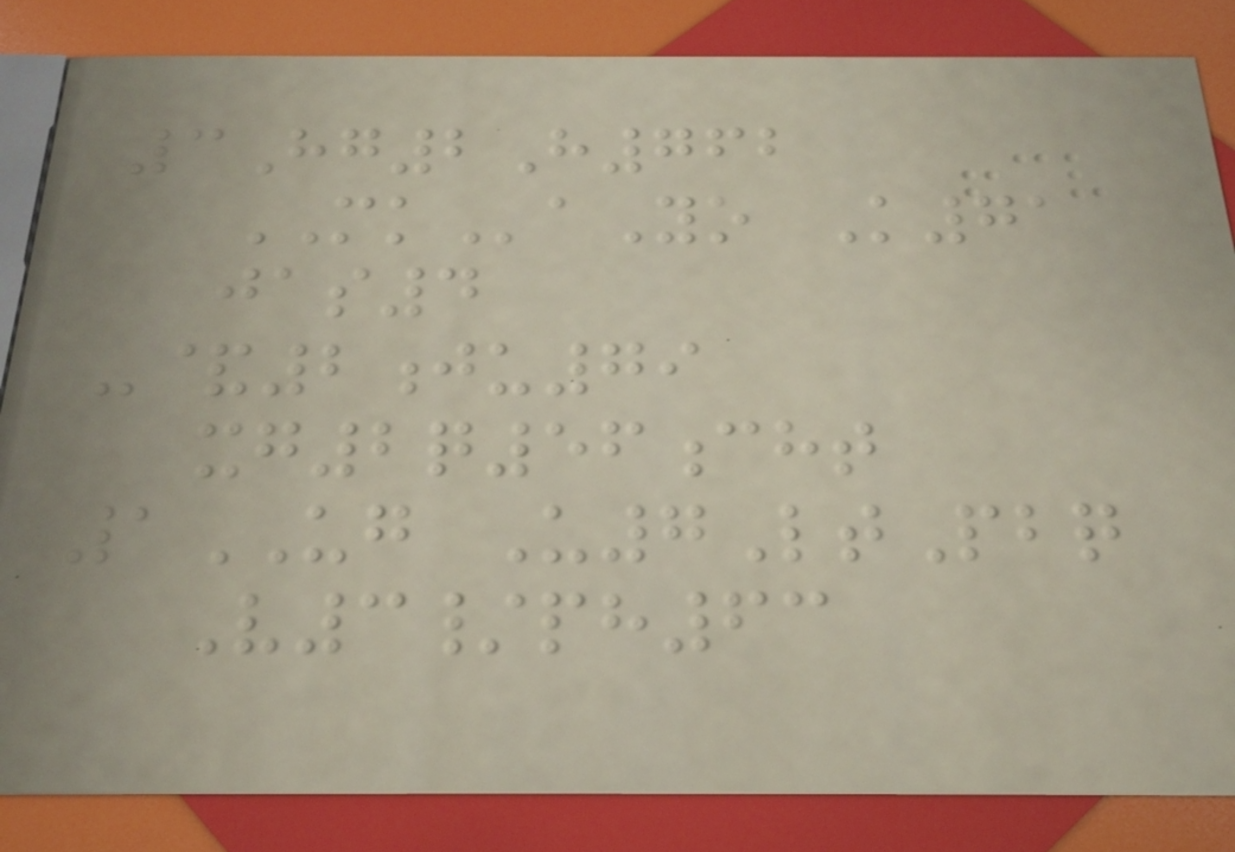3Hg2H762
MKaYo K71
jas4
-&2ju79
xg2q56cht
1UG U7LtPbq
V3/ph63
